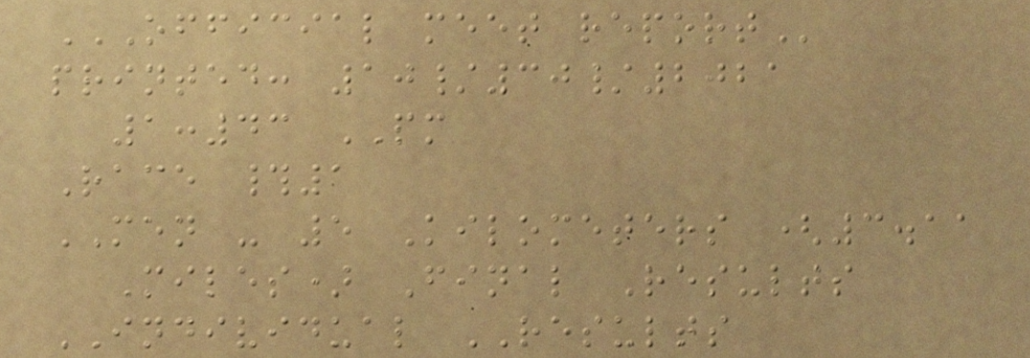OFFICIAL MEET REPORT
printed: 10/30/2021
1:43 PM
Race #1
MEN - 5 Kilometers (3.11
Miles) Final Results
INDIVIDUAL RESULTS
